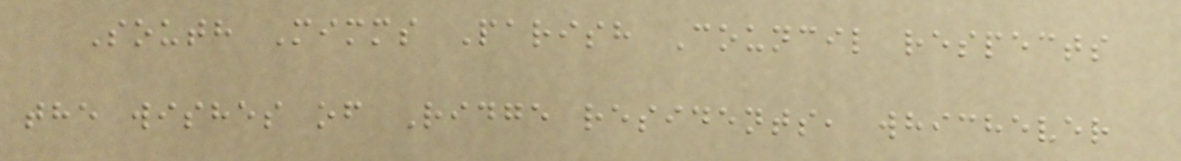South Mimms Parish Council respects
the wishes of Ridge residents, whichever
